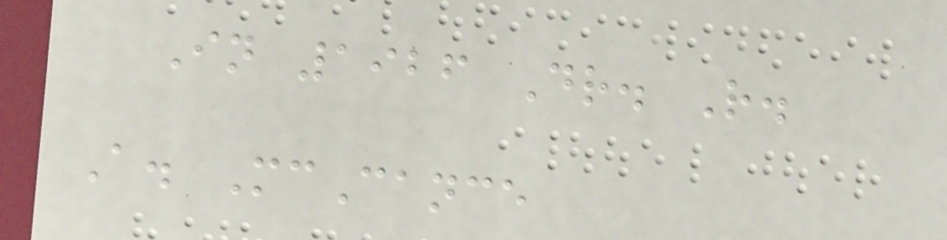In 1926 Dr. R.
A. McCance
